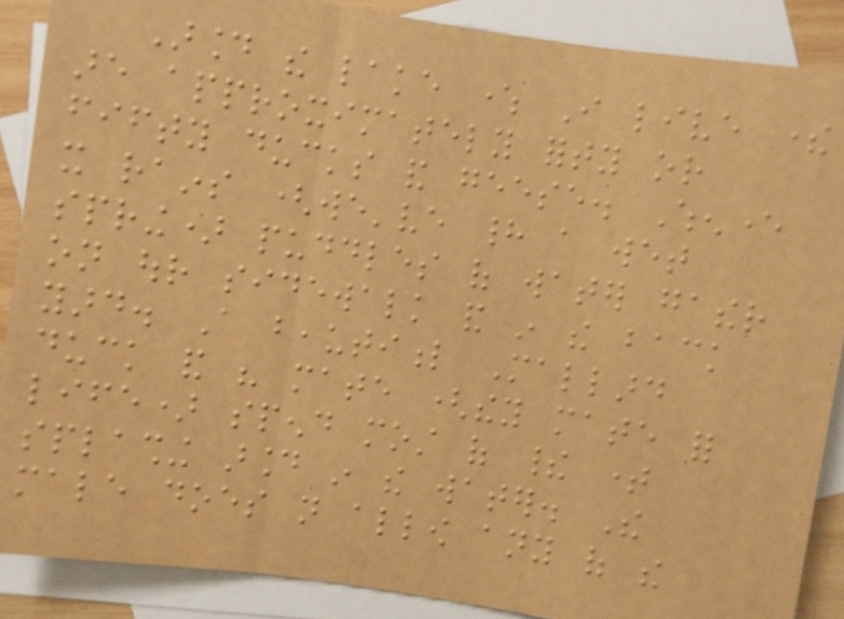Around the lake where I live there
are approximately forty or
fifty ducks and geese. Whenever
it rains (we've had a wet
spring) puddles of water gather
on our sidewalk and in the back
yard. A beautiful Mallard
duck and his mate (they mate for
life) spend most of their time
splashing around in the water. The
male does not allow any of the
